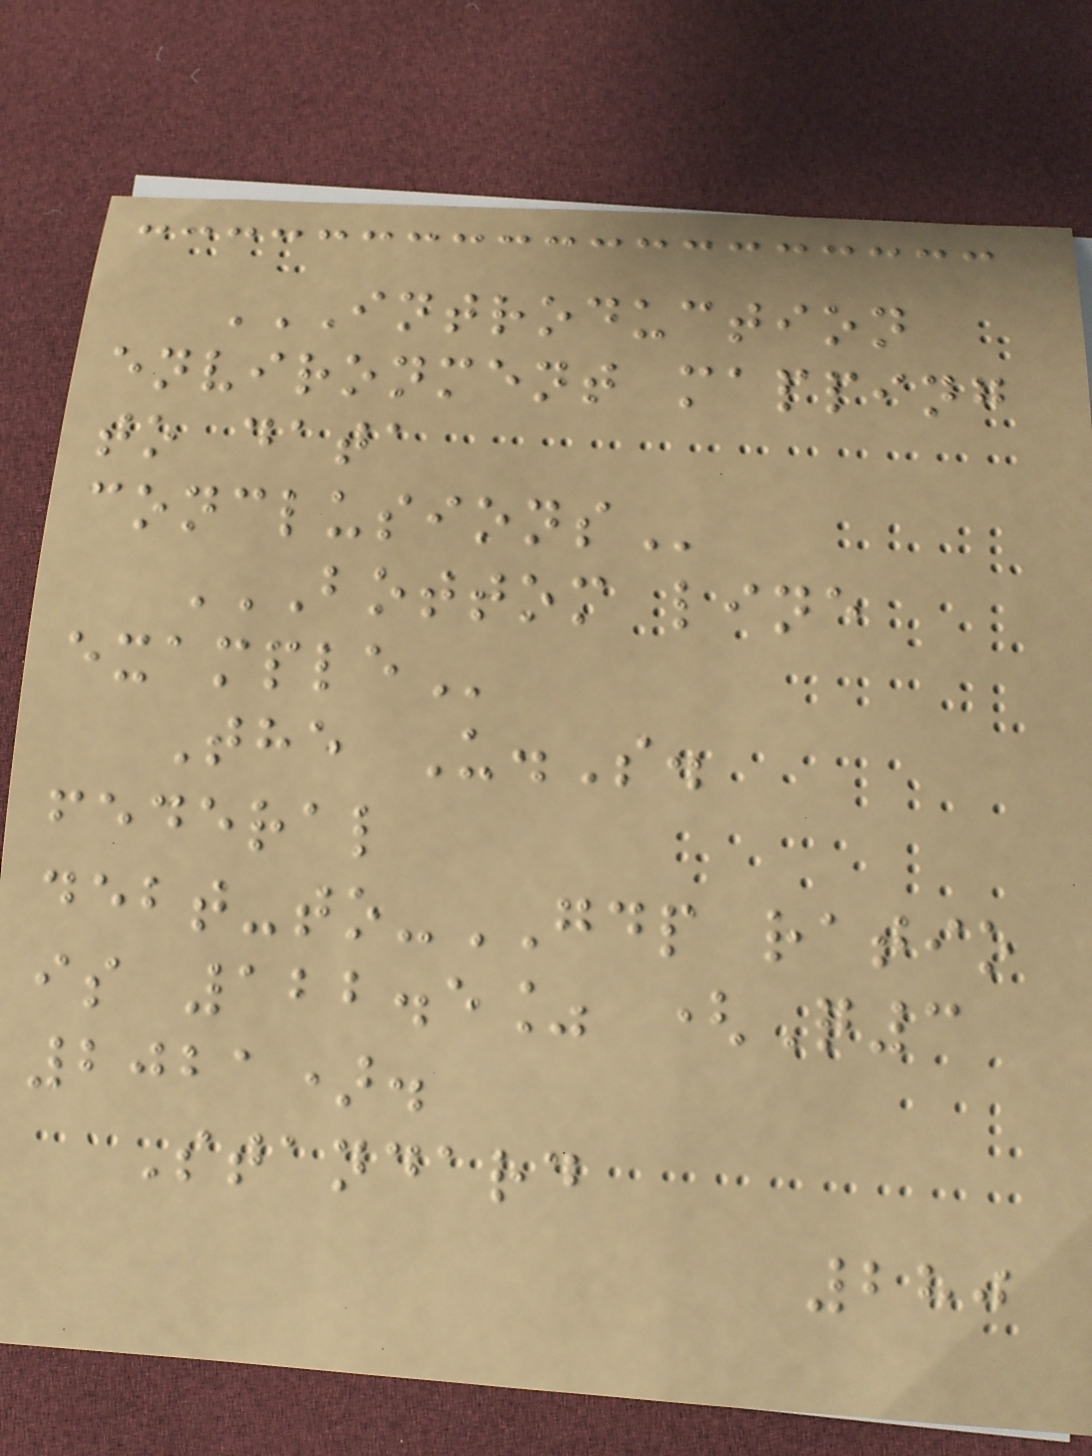INTRODUCTION
ENVIRONMENT MAPPING
TO DATA
CONCLUSIONS
BOTTOM LINE
EXAMPLE
The U.S.
federal
debt-to-GDP ratio
is 122.5% (Q3
2021).
Standard
280
